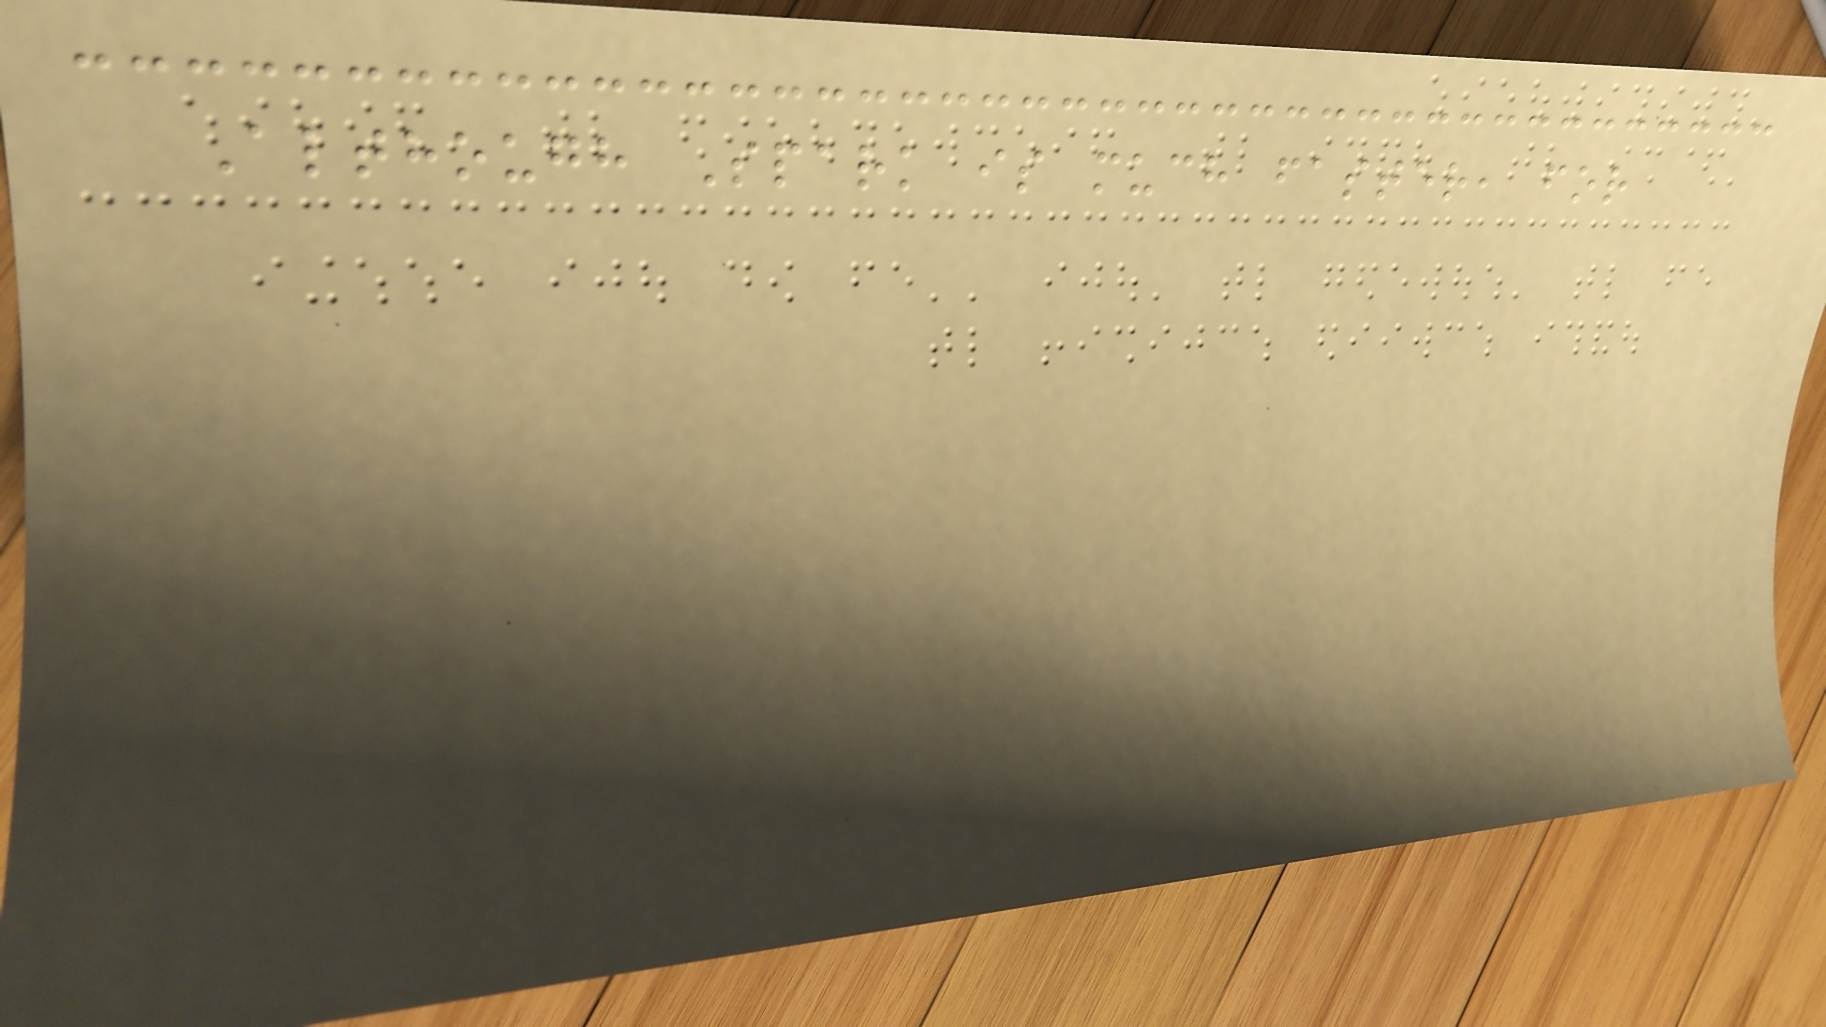Although Spark is much faster, for
